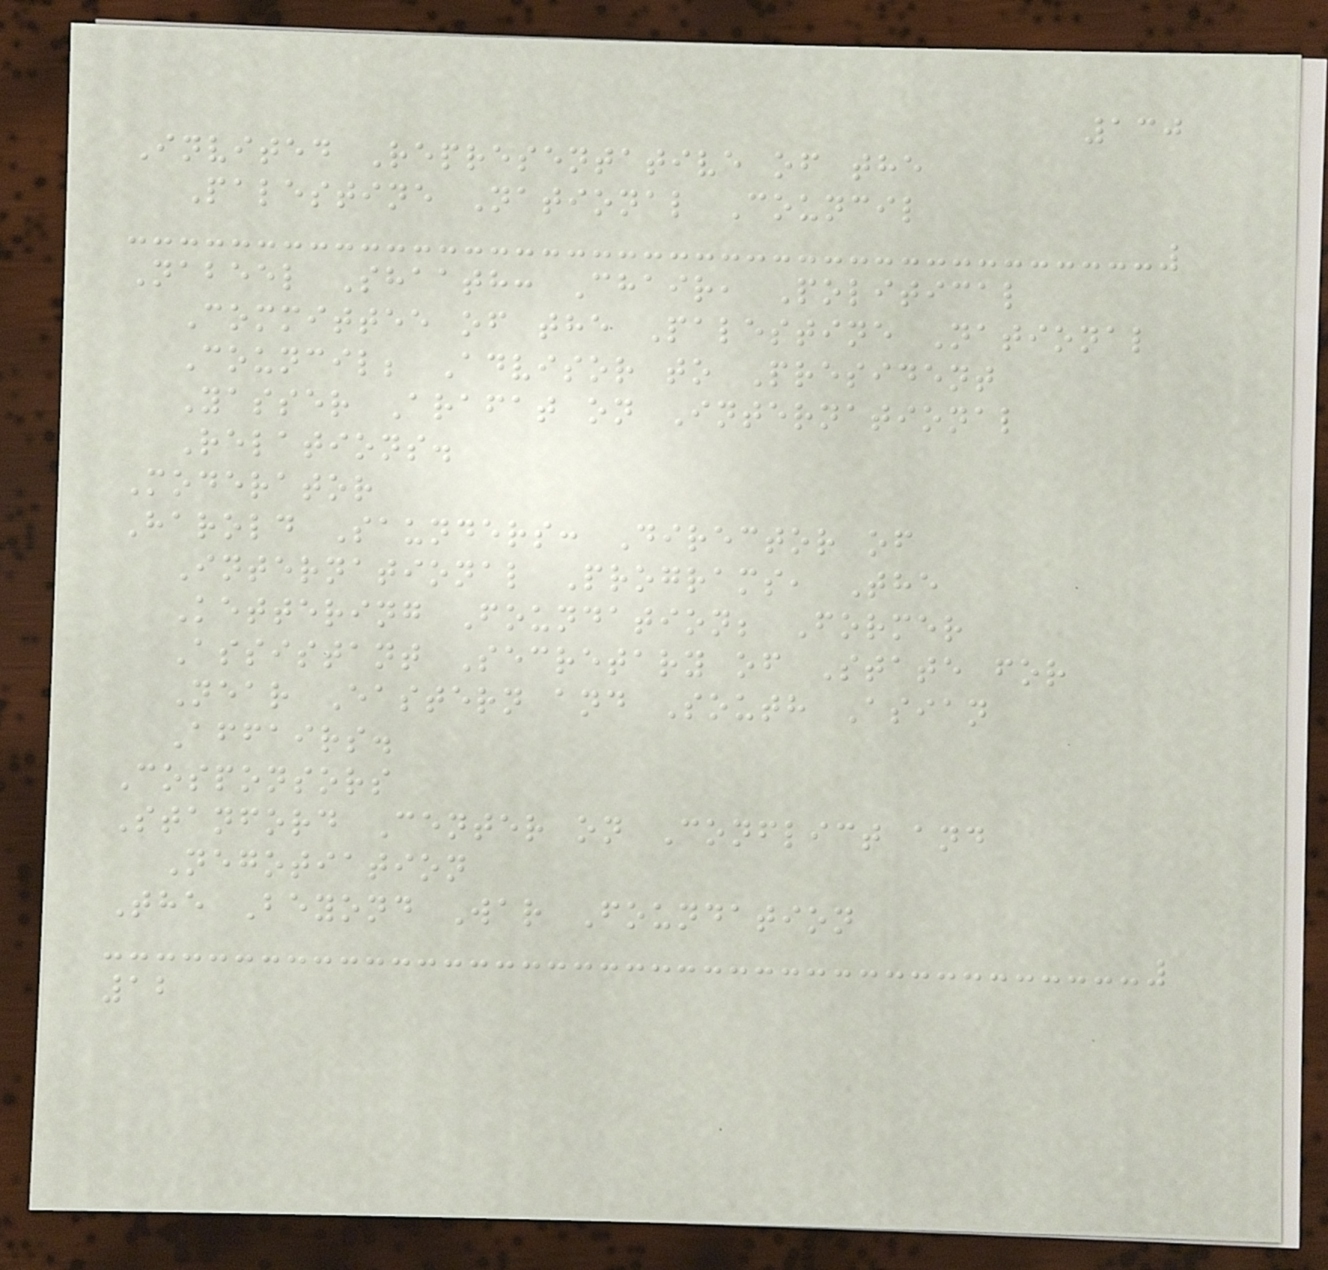130
Invited Representative of the
Palestine National Council
Nabeel Shaath: Chair, Political
Committee of the Palestine National
Council; Advisor to President
Yasser Arafat on International
Relations.
Moderator
Harold Saunders: Director of
International Programs, The
Kettering Foundation; Former
Assistant Secretary of State for
Near Eastern and South Asian
Affairs.
Cosponsors
Stanford Center on Conflict and
Negotiation
The Beyond War Foundation
12
